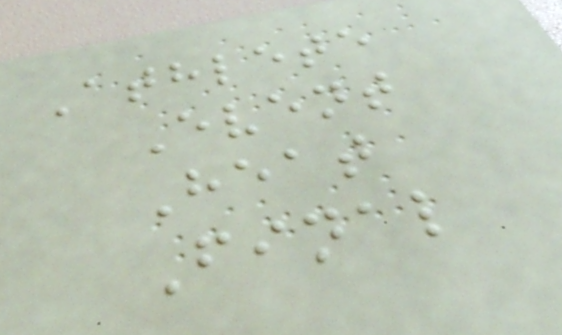Athlete
Event
Heat
Final
